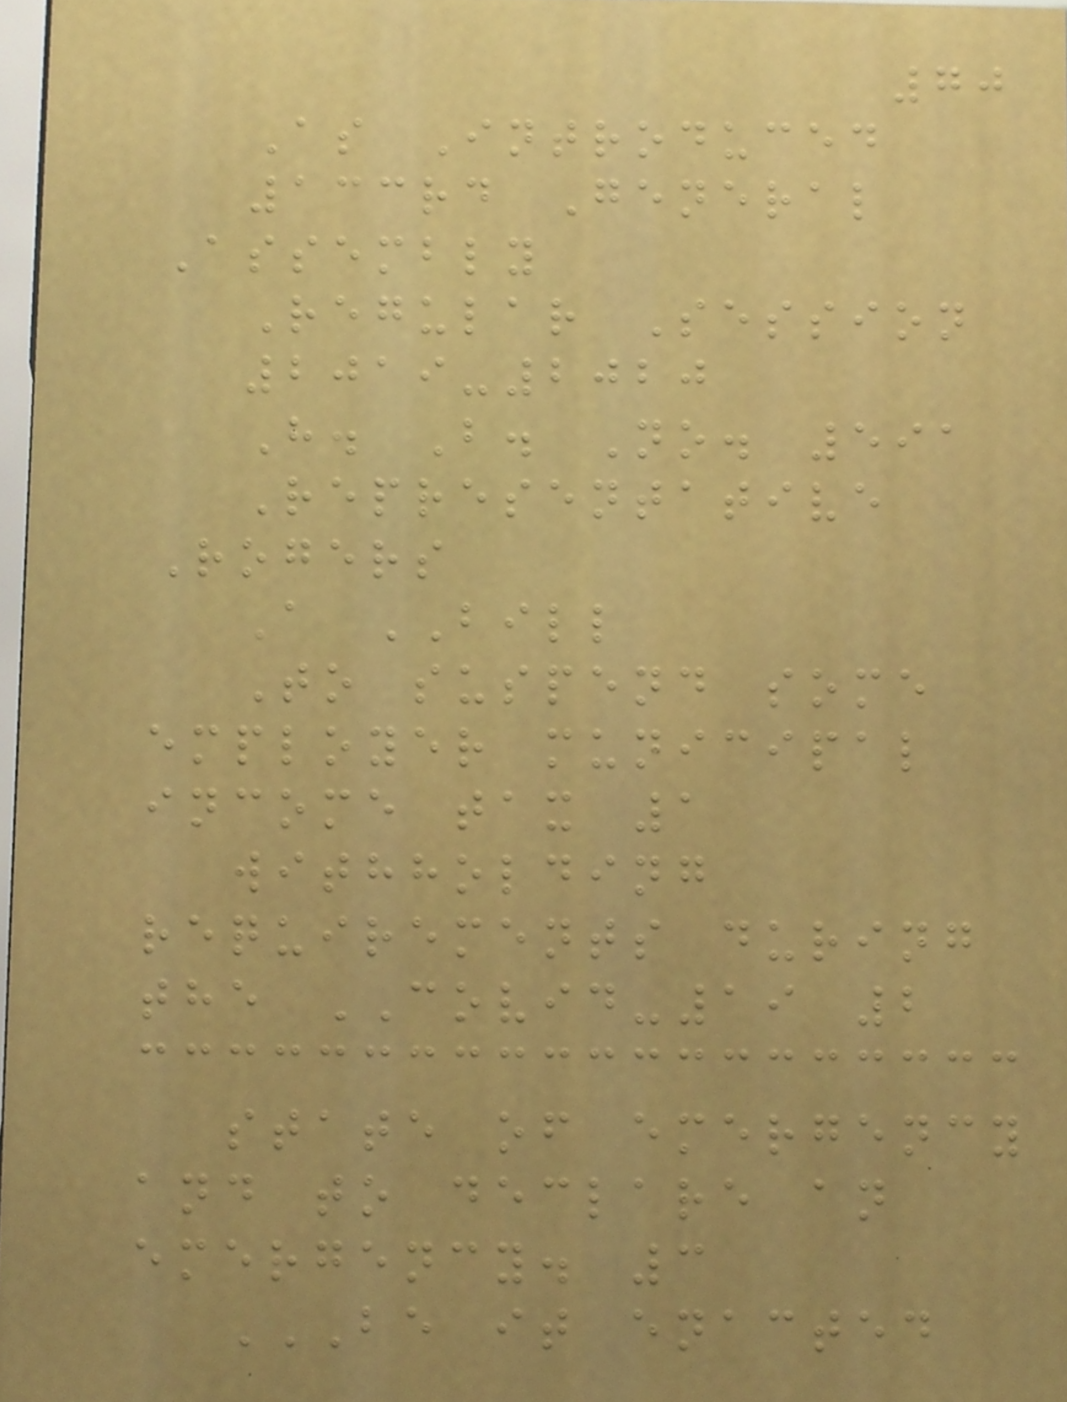70
As Introduced
133rd General
Assembly
Regular Session
2019-2020
H. B. No. 591
Representative
Rogers
A BILL
To suspend some
employer municipal
income tax 1
withholding
requirements during
the COVID-19 2
state of emergency
and to declare an
emergency. 3
BE IT ENACTED
